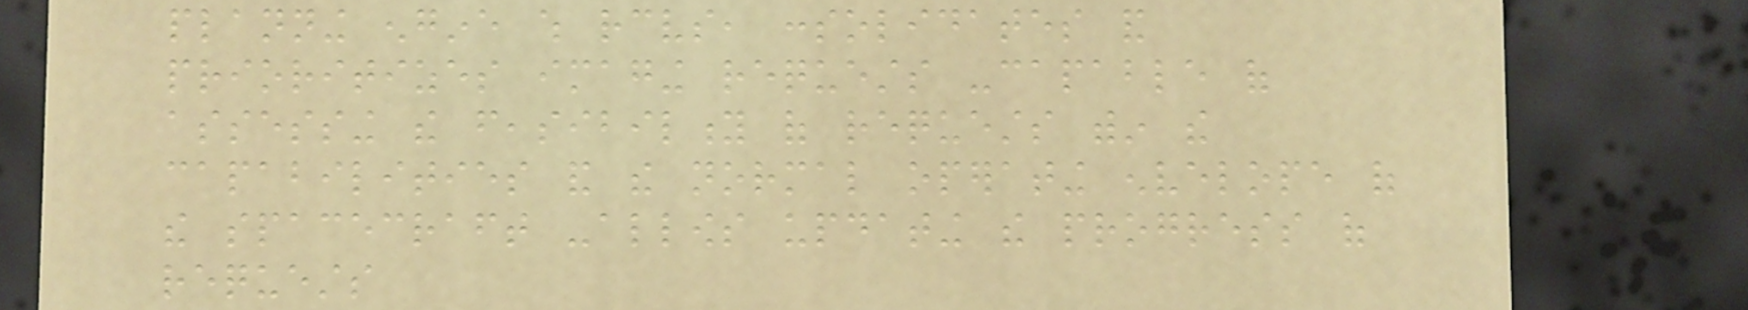planning engine which receives, consolidates and
prioritizes imaging requests -capable of
assessing the feasibility of requests within the
capabilities and the normal operating envelope of
the spacecraft -allows updating the progress of
requests
